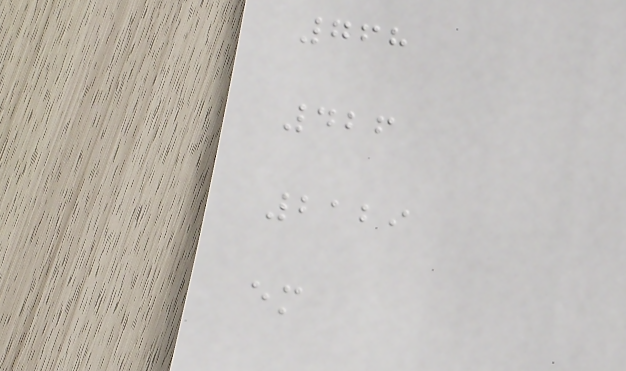768
426
2129
em
